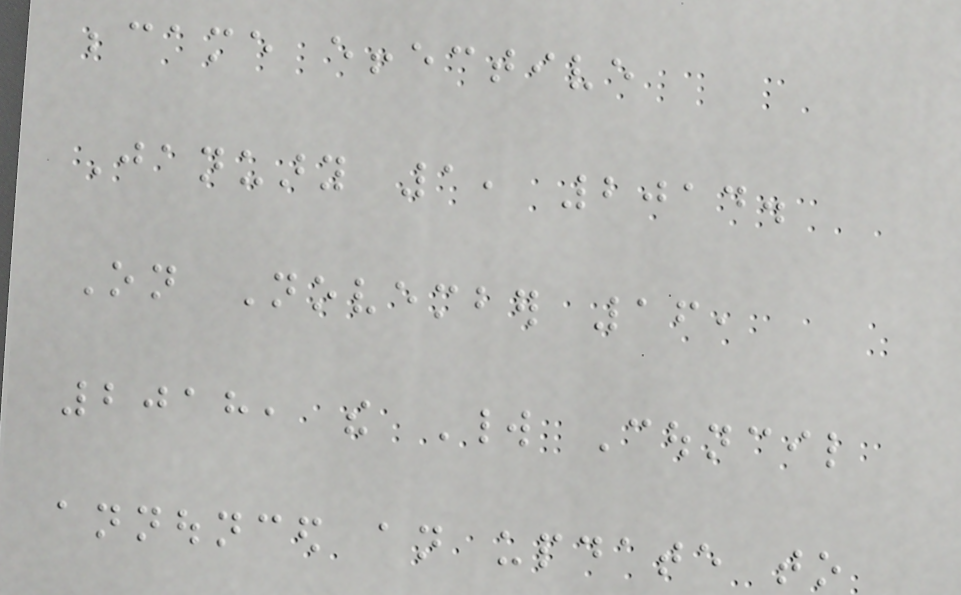became effective
January 1, 2014.
On November 16,
2018, the World Council
announced an update to
